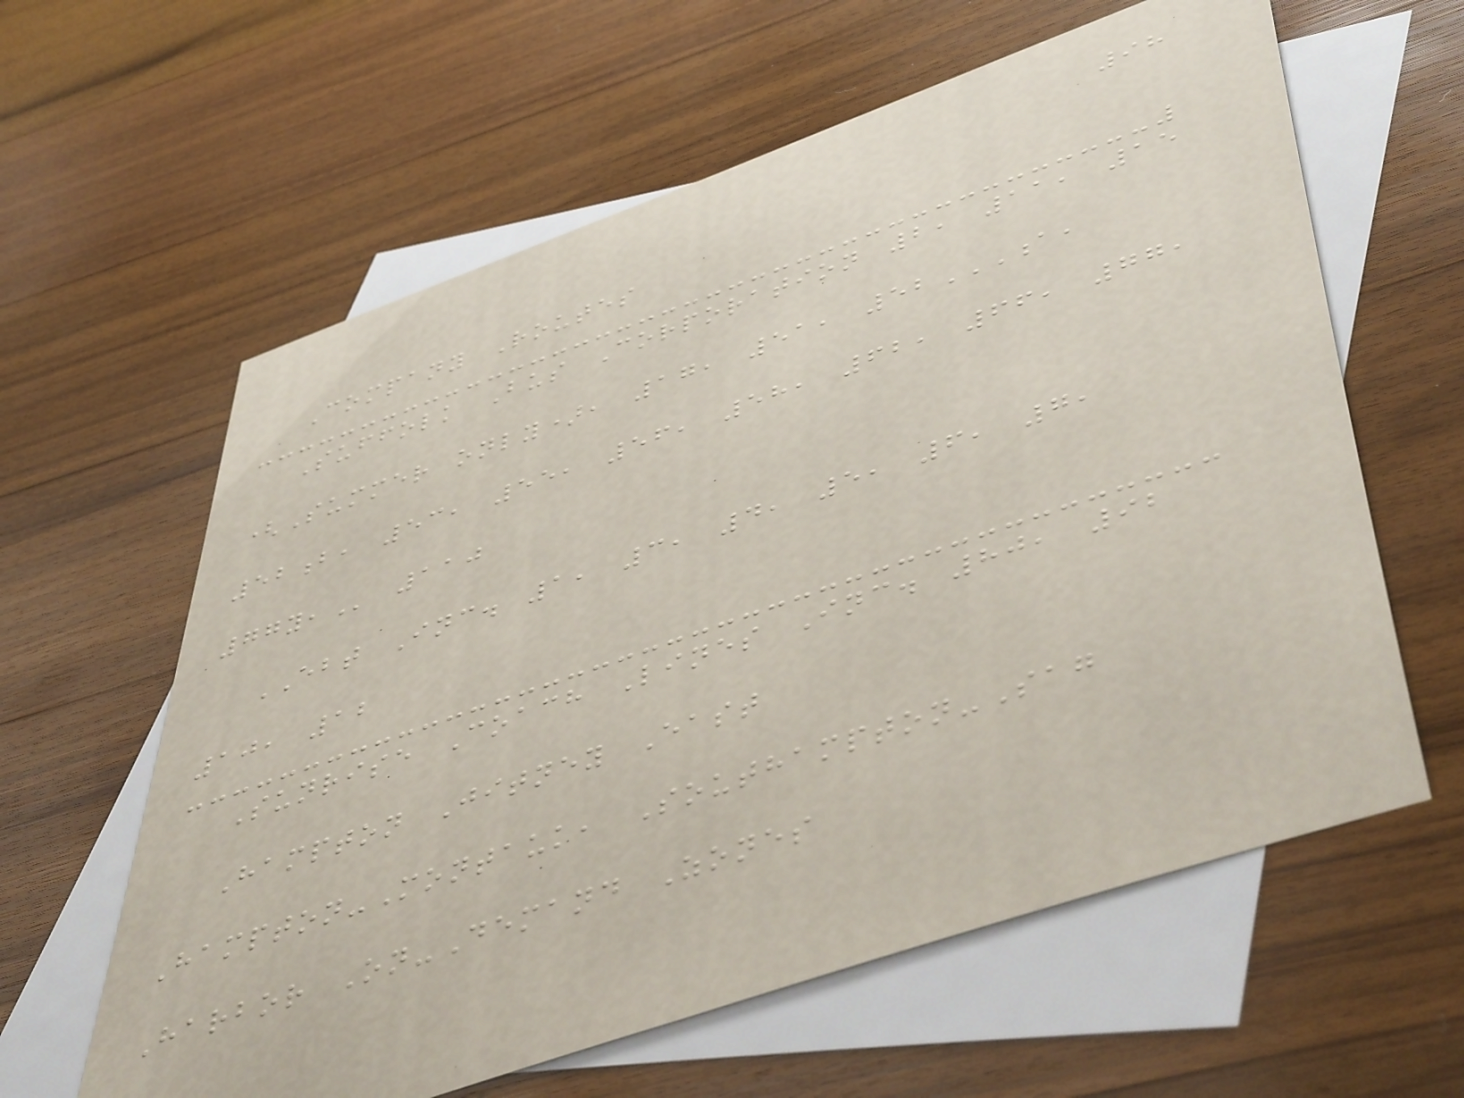98
Company Routes
Suffolk Bus Corporation 2, 11, 15
(Summer only), 17, 51, 52A,
52B, 53, 55, 56, 58, 62, 66, 77,
77Y, 110
EBT Inc. 1, 3, 4, 5, 6, 7,
10, 12
Sunrise Coach Lines Inc. 80, 92
Hampton Jitney East
Hampton-Montauk, Southampton-Sag
Harbor On-Demand Zones
